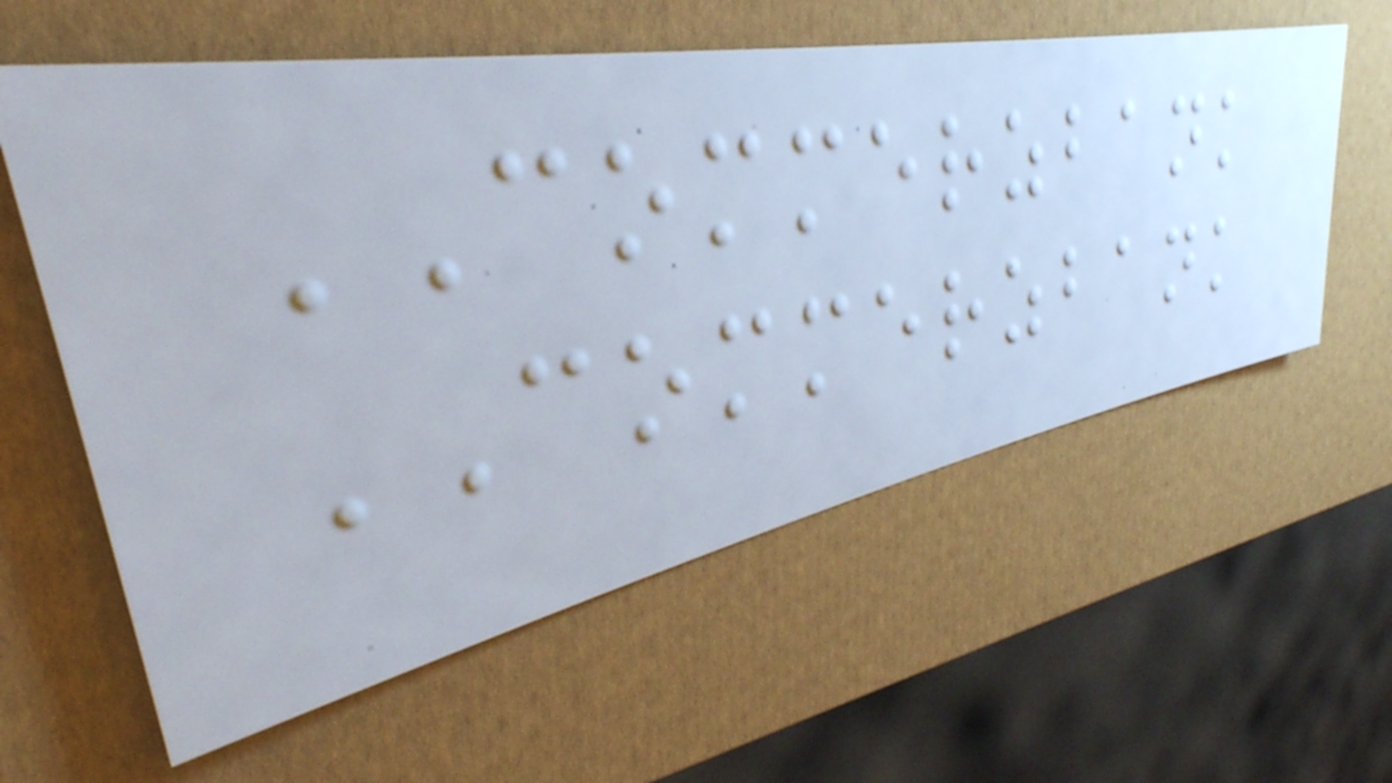COMMERZBANK
COMMERZBANK
